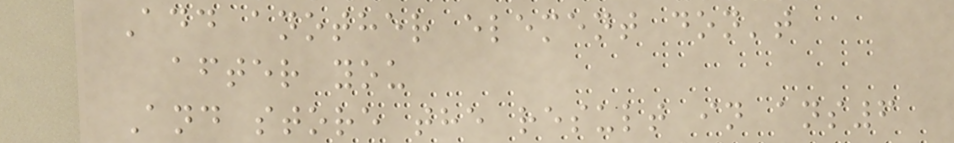Add another element don't
after you
And store the result in ans6
